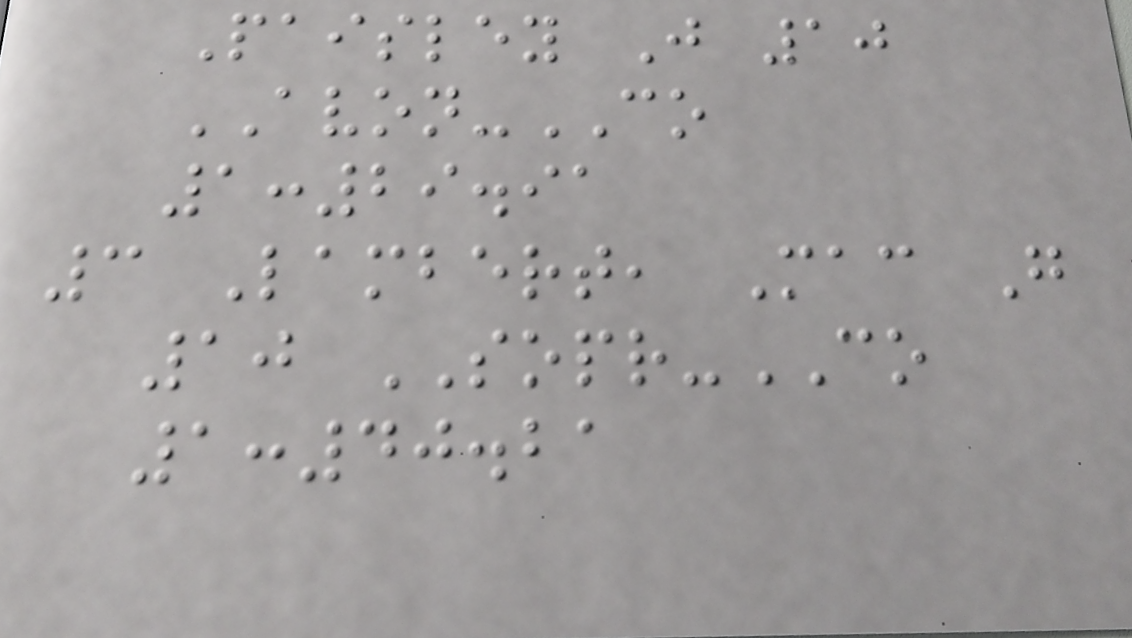Paisley J 10
AVON-CO
1:29.91
3 Lambert, Mac G
10 SOPR-CO
1:40.21
